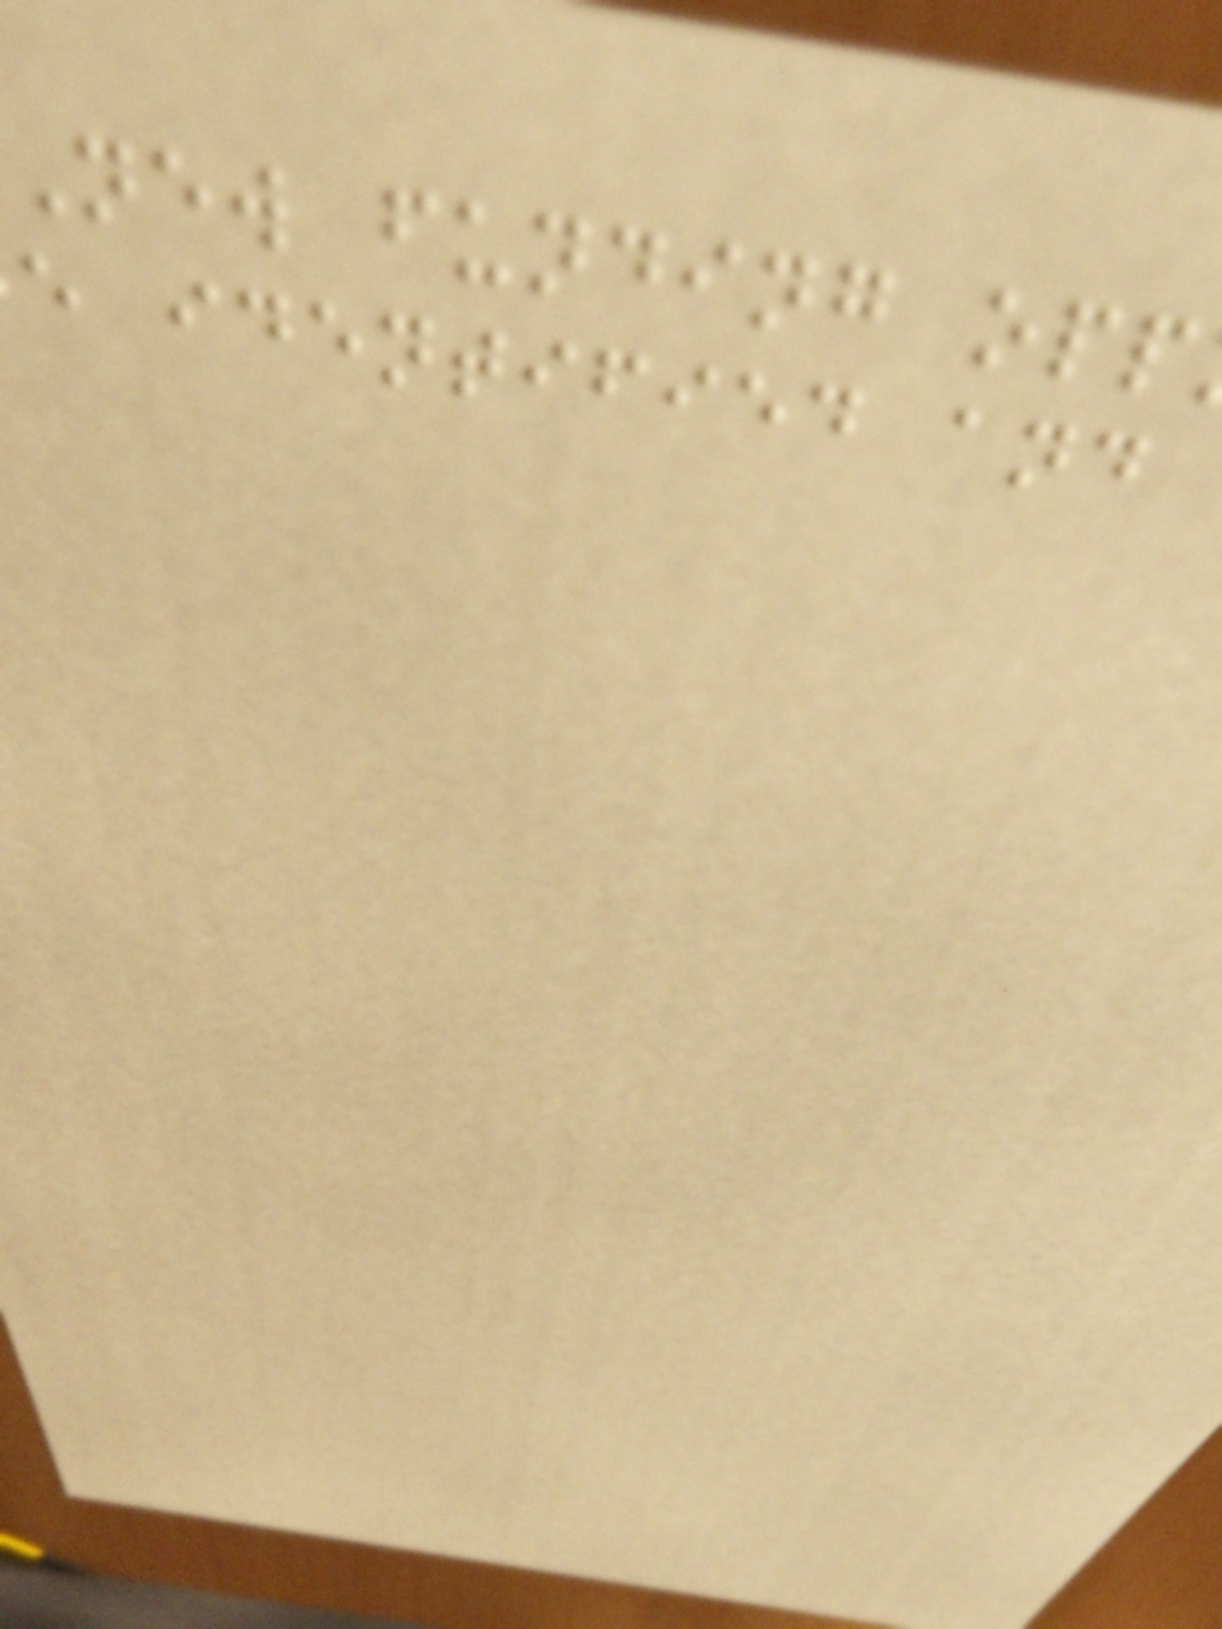New funding opp
e identified and
